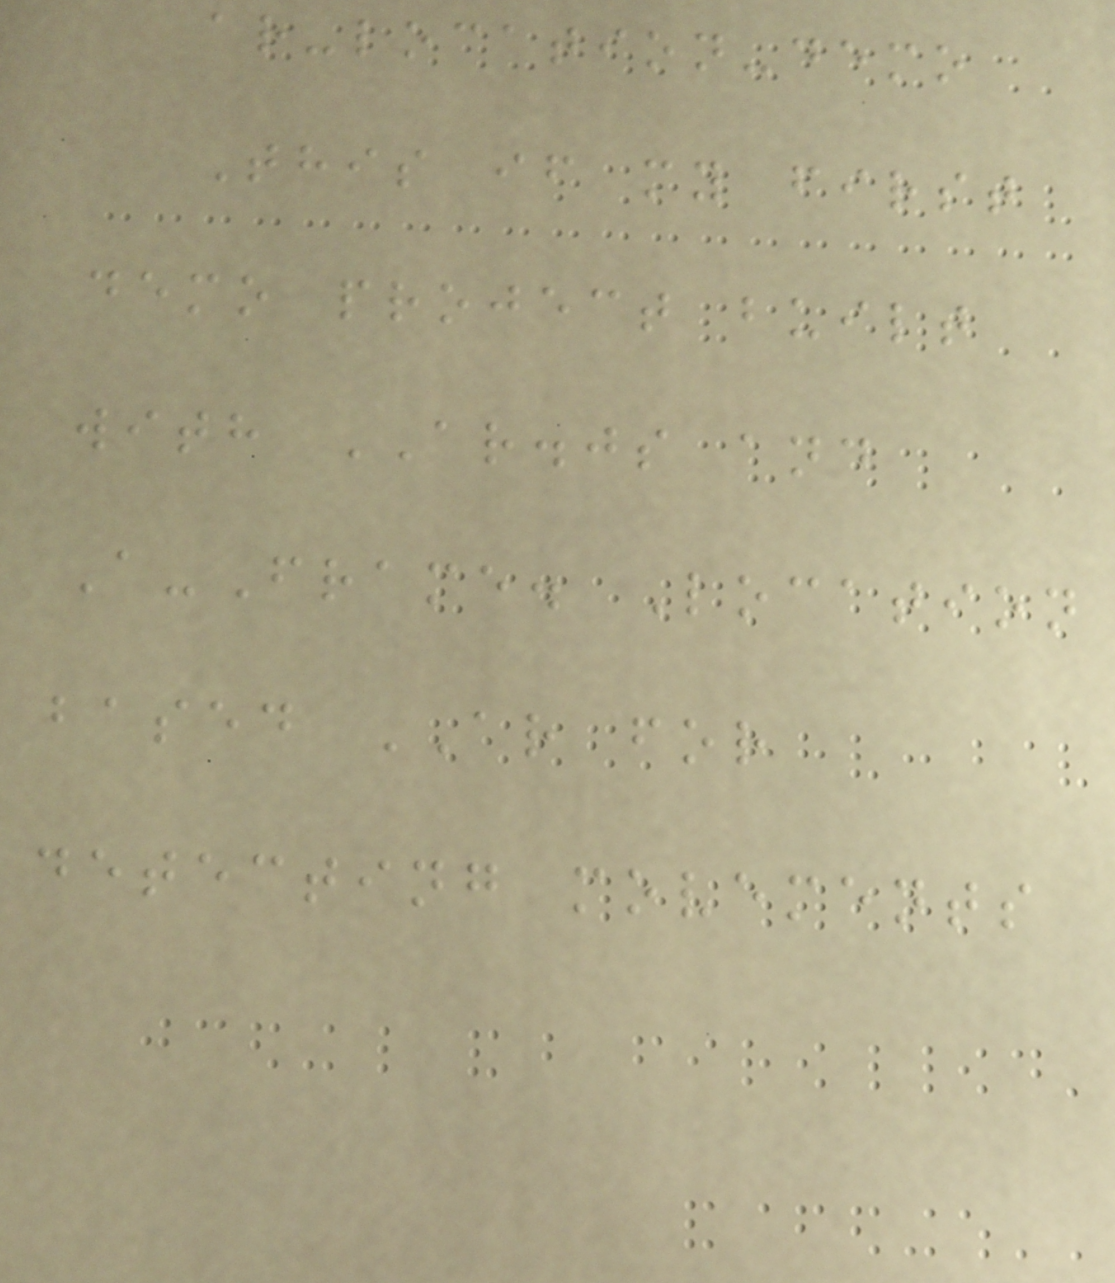ar-location-demo
This if my first
demo project built
with AR.js and
A-Frame. Location
based AR for
detecting movements
